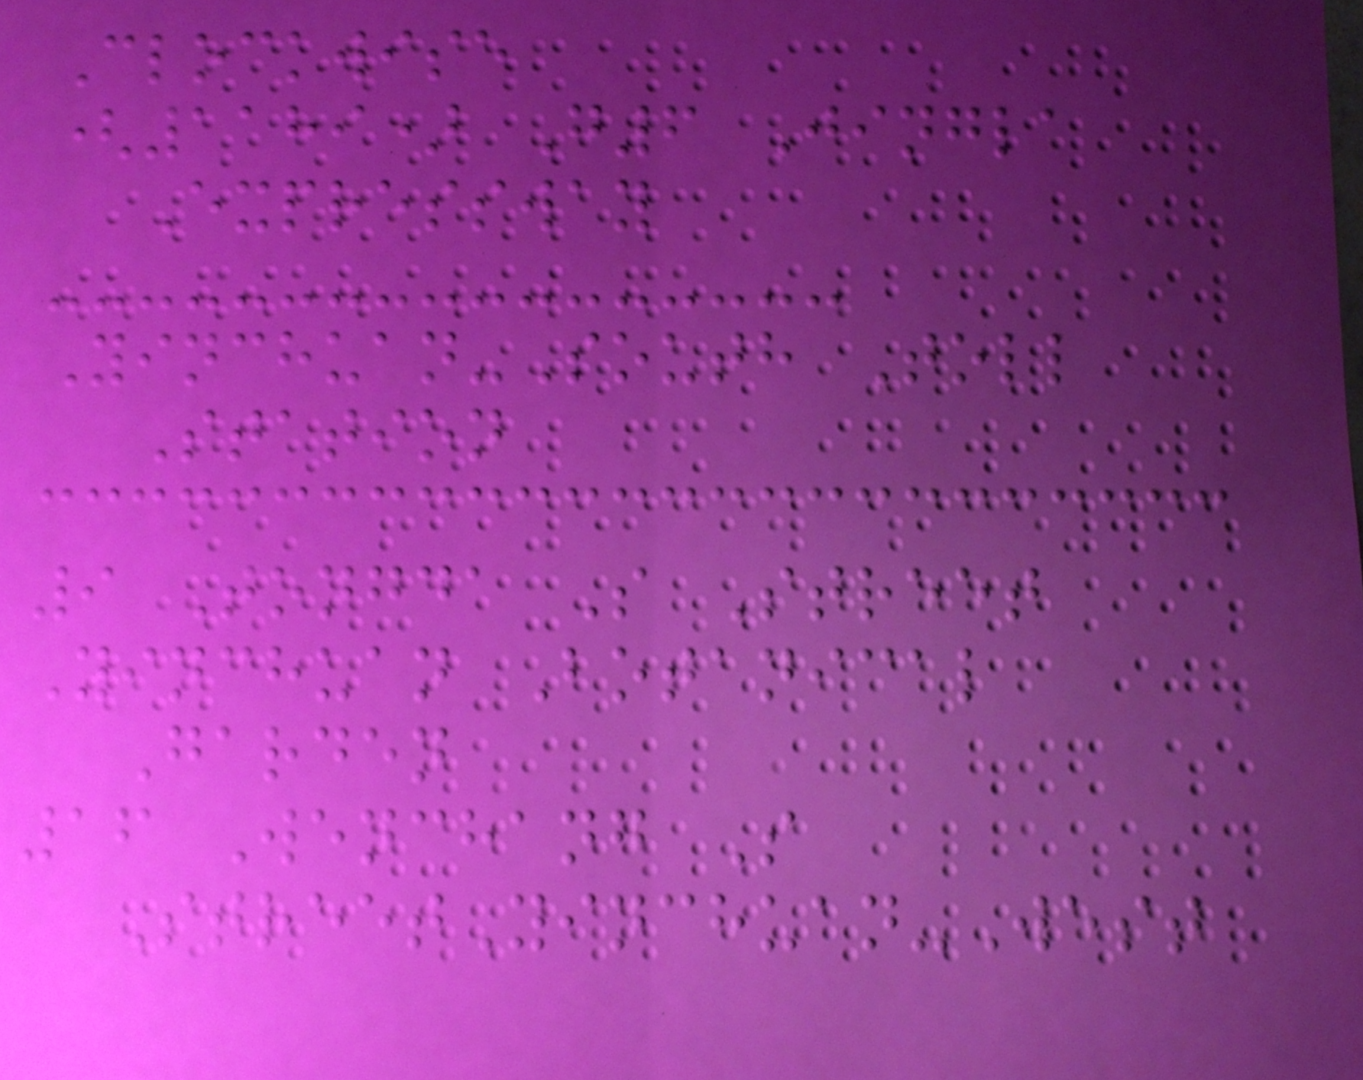Clockwise
(1189) G6 Jingla
Expressway
Yinchuan-South Toll
Station
9 Tongda S Street
Yinchuan Botanical
Garden
16 Wenchang S
StreetYinchuan-West
